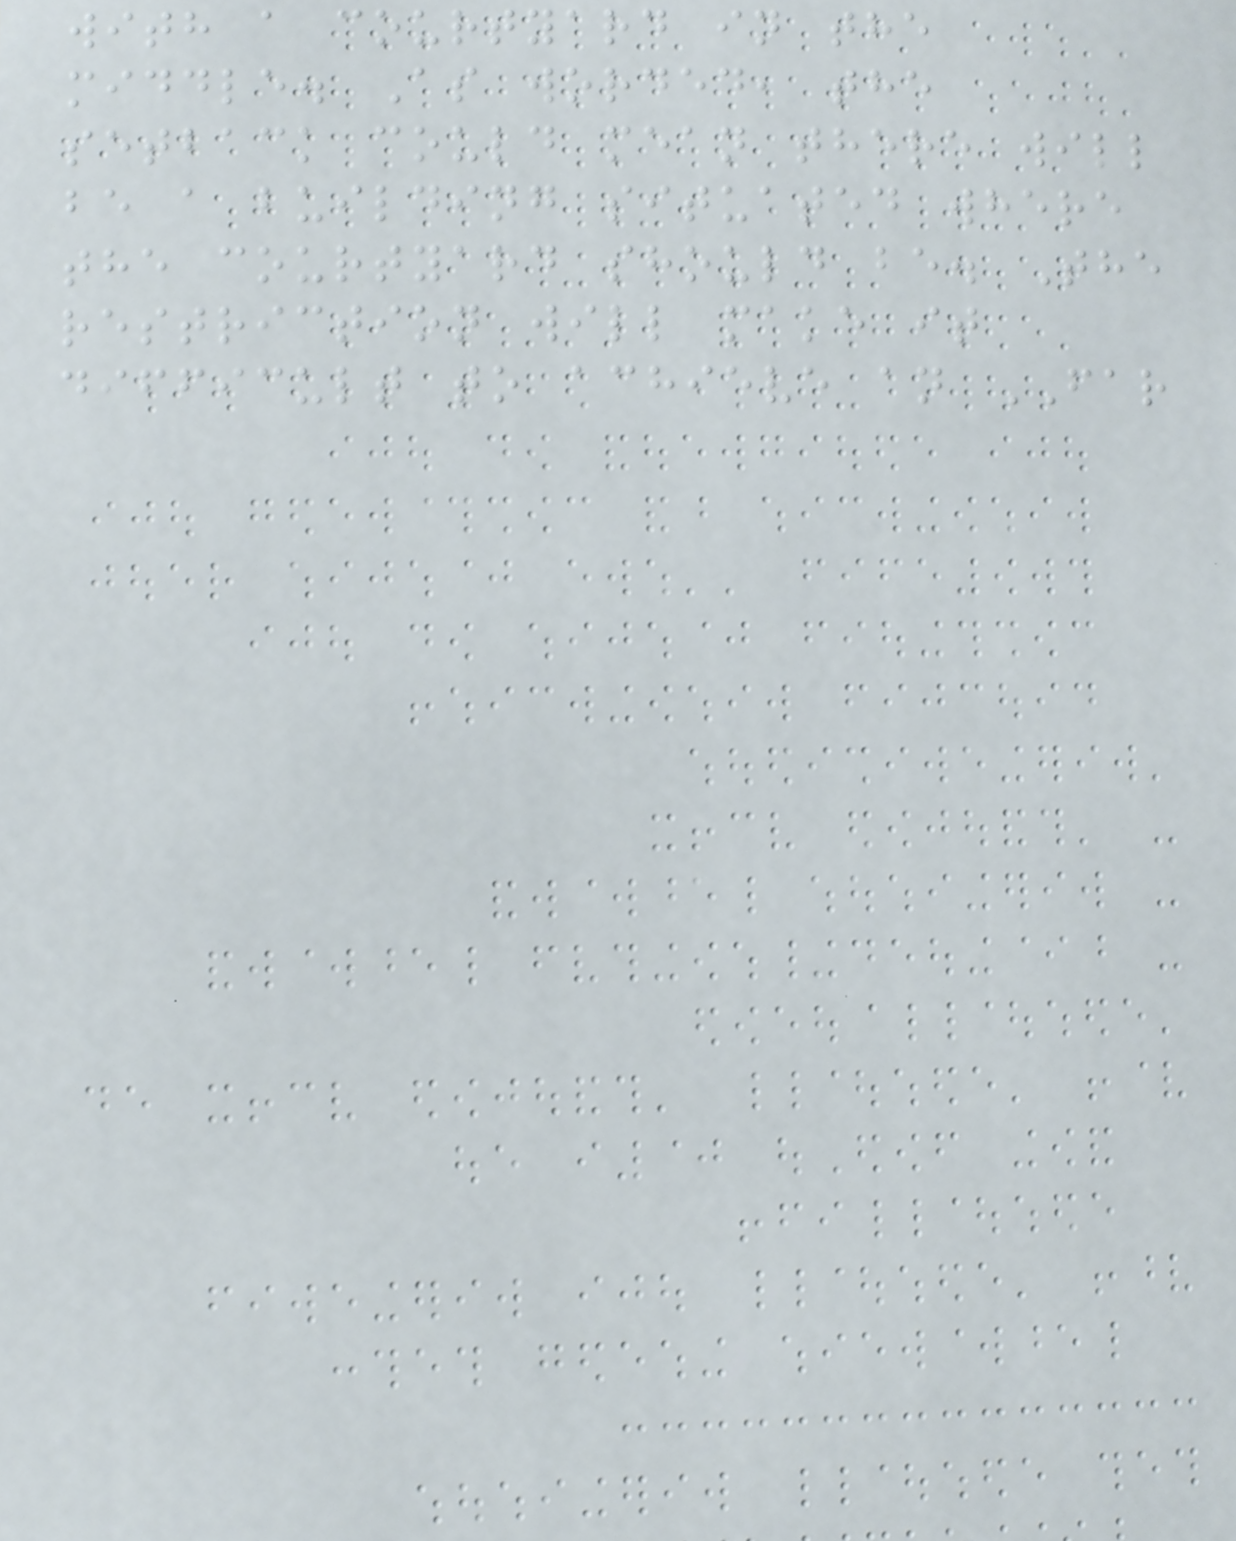with a courtyard in the
middle. As worded, the
setback could mean there will
be a building situated where
the courtyard should be. The
restriction will make it
difficult to achieve an FAR
